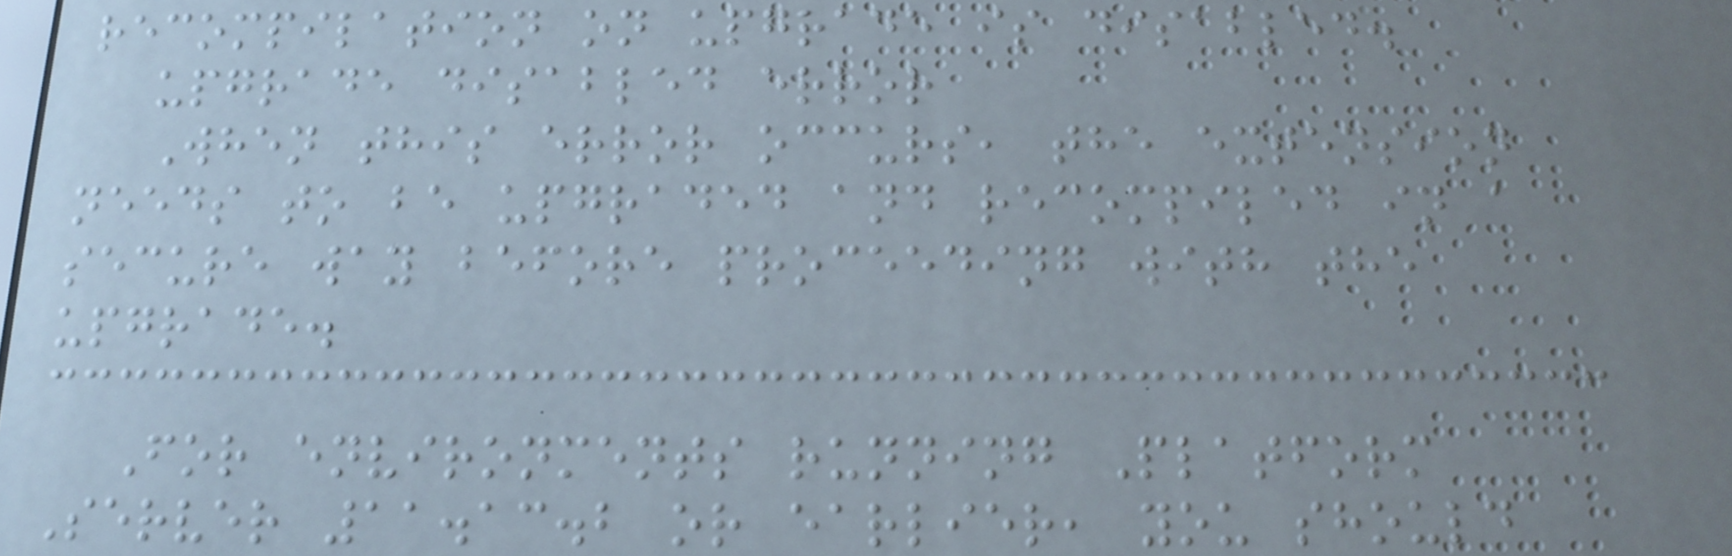recompilation on upgrade is disabled.
upgrade disabled error
When this error occurs, the extension
needs to be upgraded and recompiled in a
secure way before proceeding with the
upgrade.
For environments running Platform
Server 11.13.2 or earlier, you should
